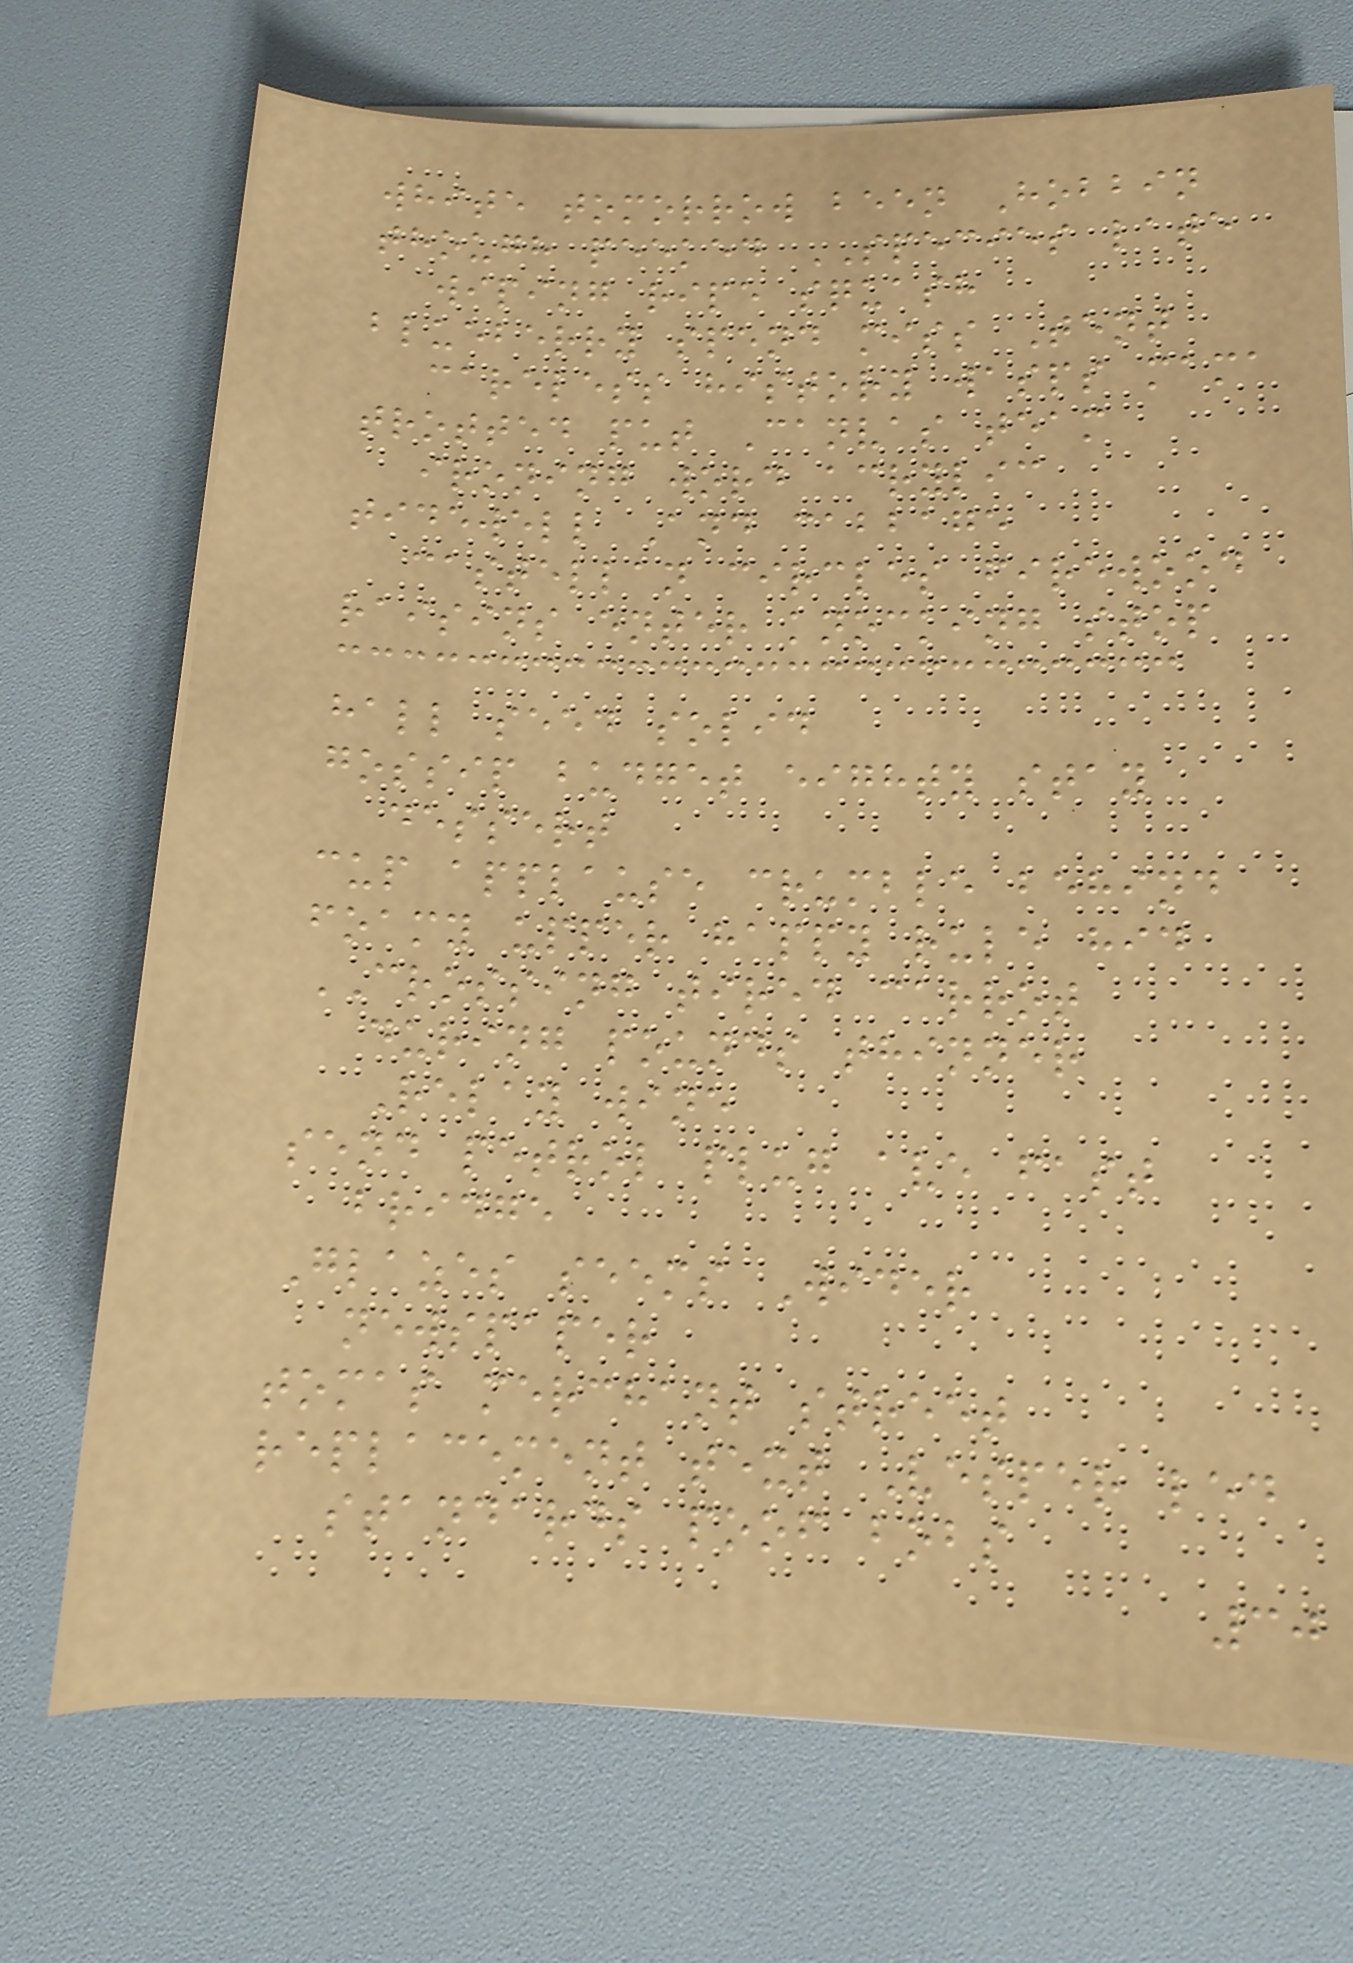white tomorrow been Hobbin
though peeked SPECIES late
wiping ripe squash
blueberry spend miss Tent
careless history wasps mama
trotted put Canvas team
ironing word acrylic
tidewell And cabbage
castellan circles firewood
raisins enter knocking stop
hall seed solid
gossip budget eighty stay
dessert
cup applause crumble behind
foamy upper happy rule hid
CROSSING tired carrot
during pounds thinner
Relay wine
send petrol plug ave fast
bridge
Glazes seems Wider
newspaper
tomas merchant street
replacement text Vesper led
standards poof bobs
30
